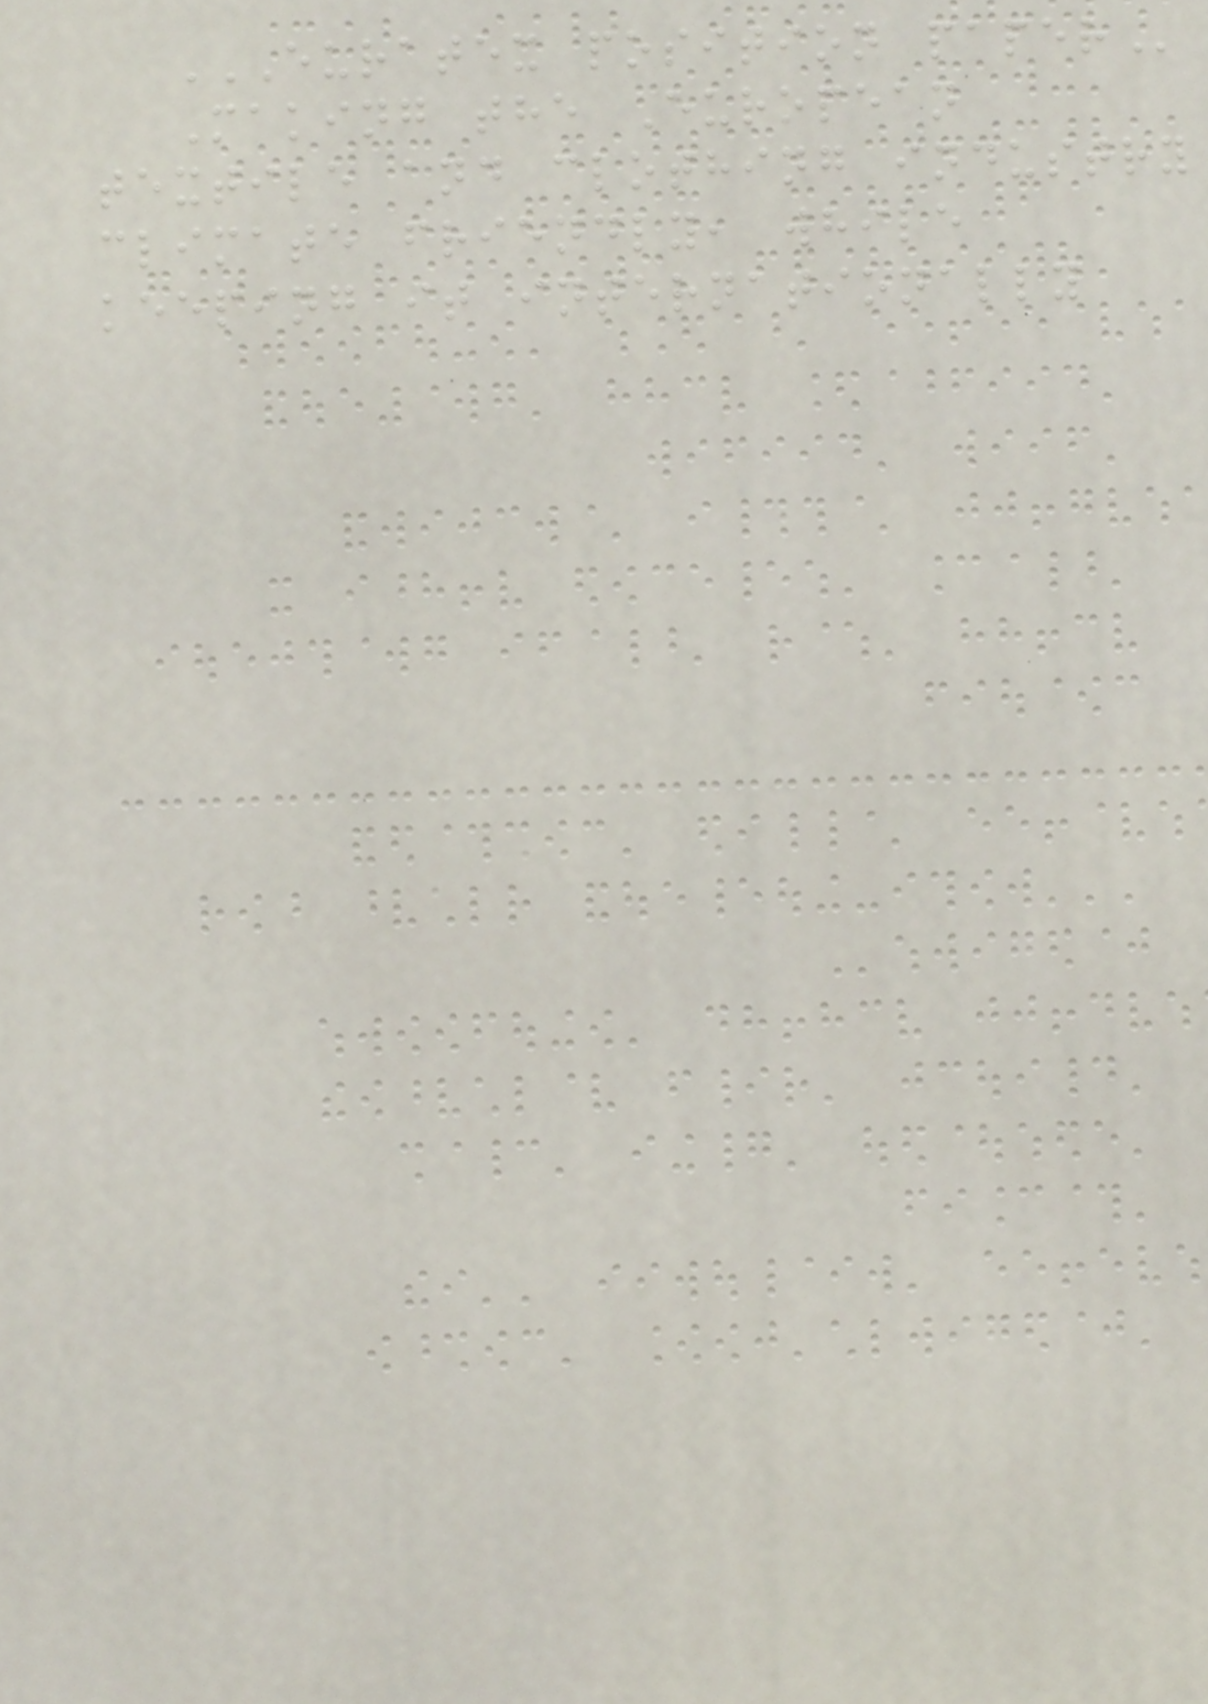EURATEX POSITION PAPER
Making the European
textile and clothing industry
climate friendly, while
keeping it internationally
